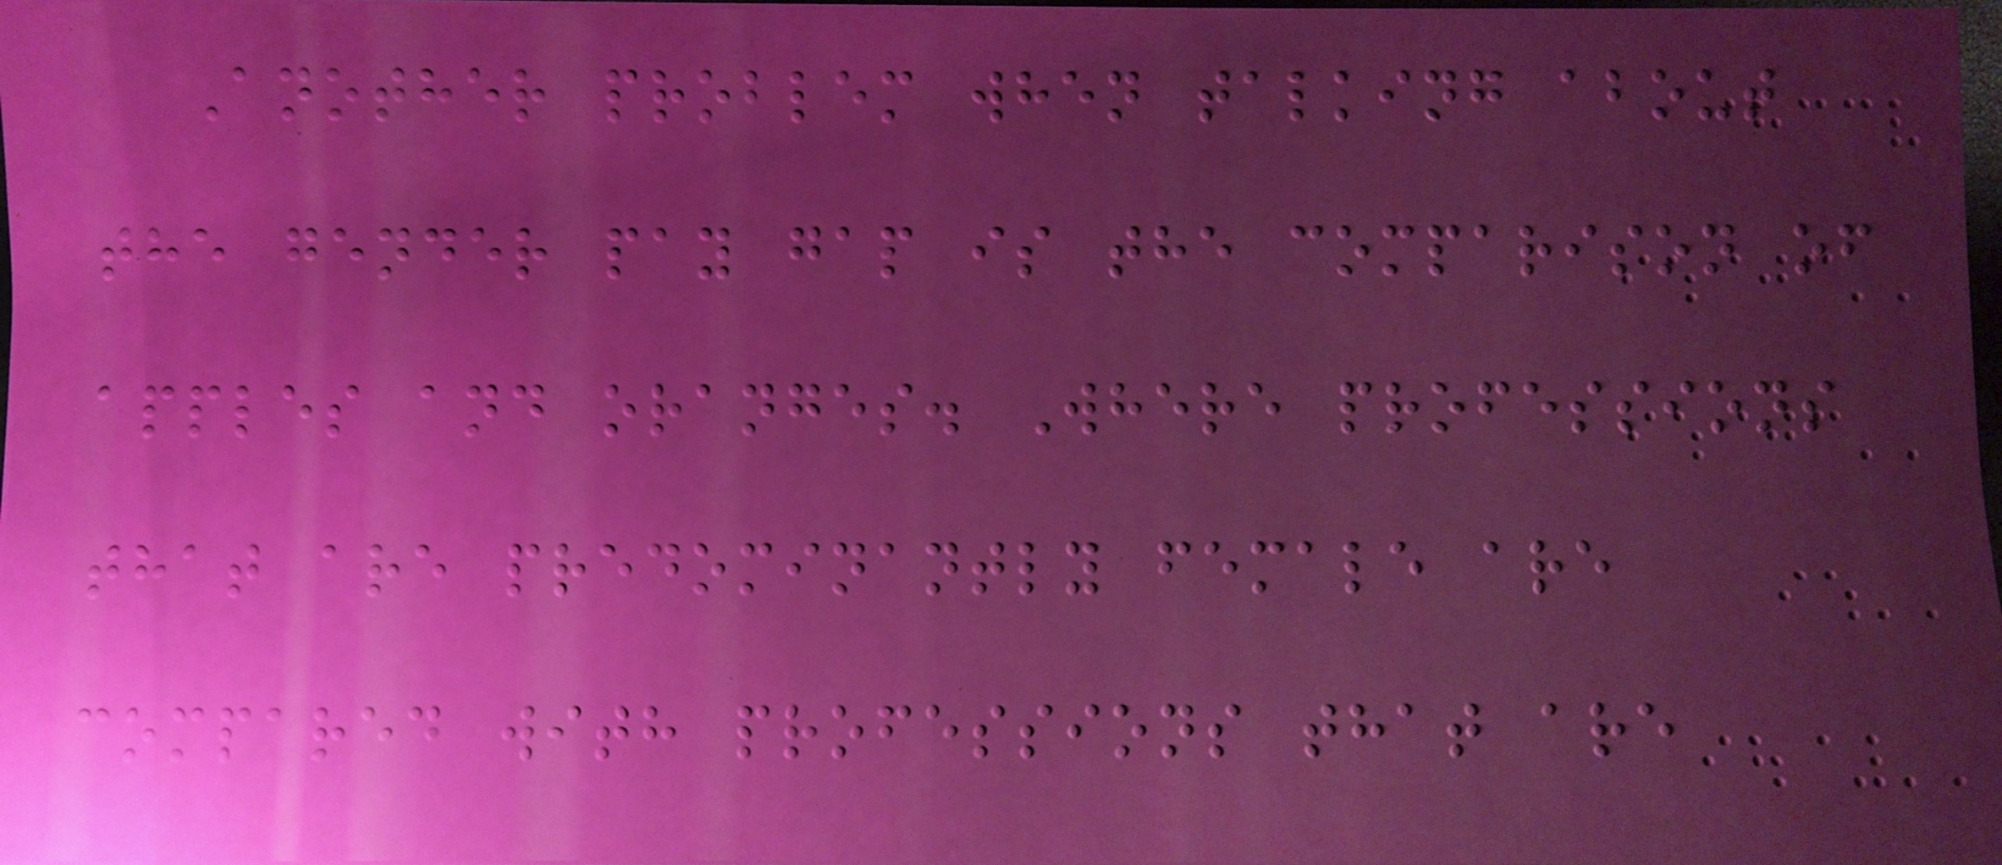Another problem when talking about
the gender pay gap is the comparison of
apples and oranges. Where professions
that are predominantly female are
compared with professions that are
